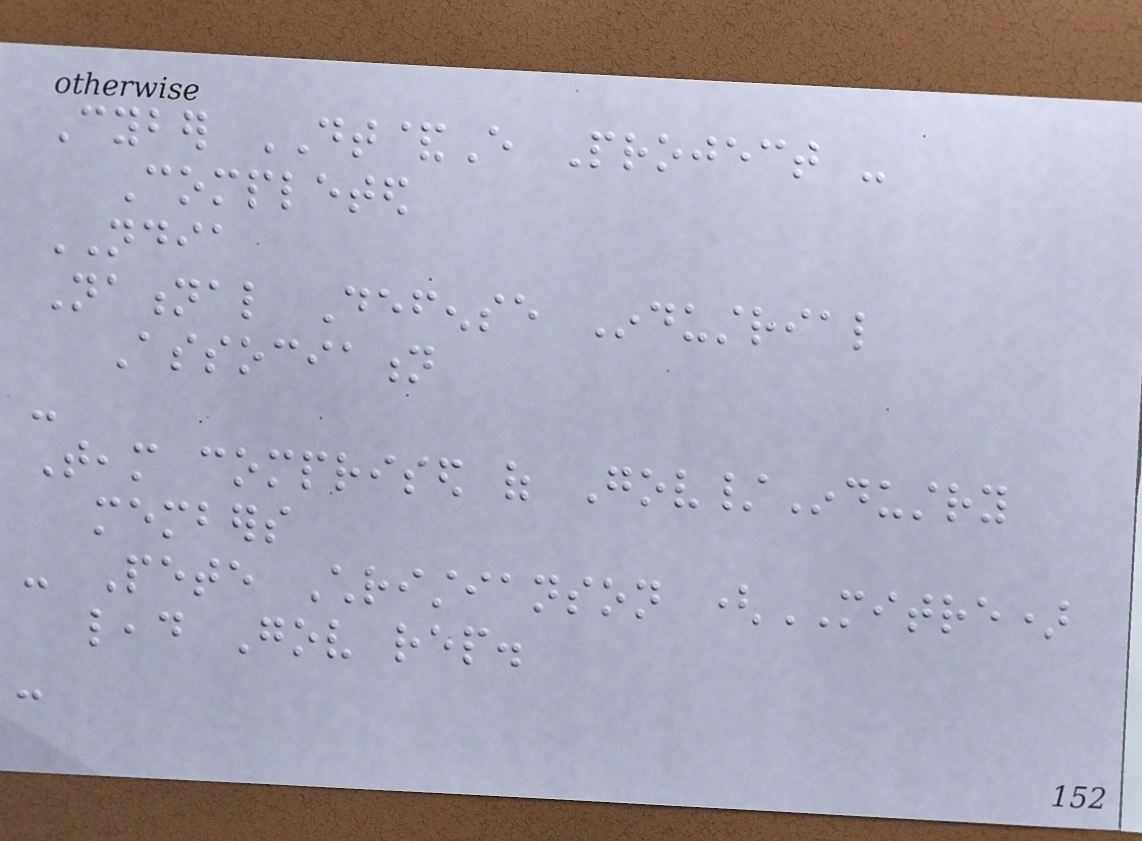Cyber DT&E Project -
Completed
NDIA
National Defense Industrial
Association
-
Team comprised of Gov/Industry
members
- Pete Christianson (MITRE)
lead Gov rep.
-
